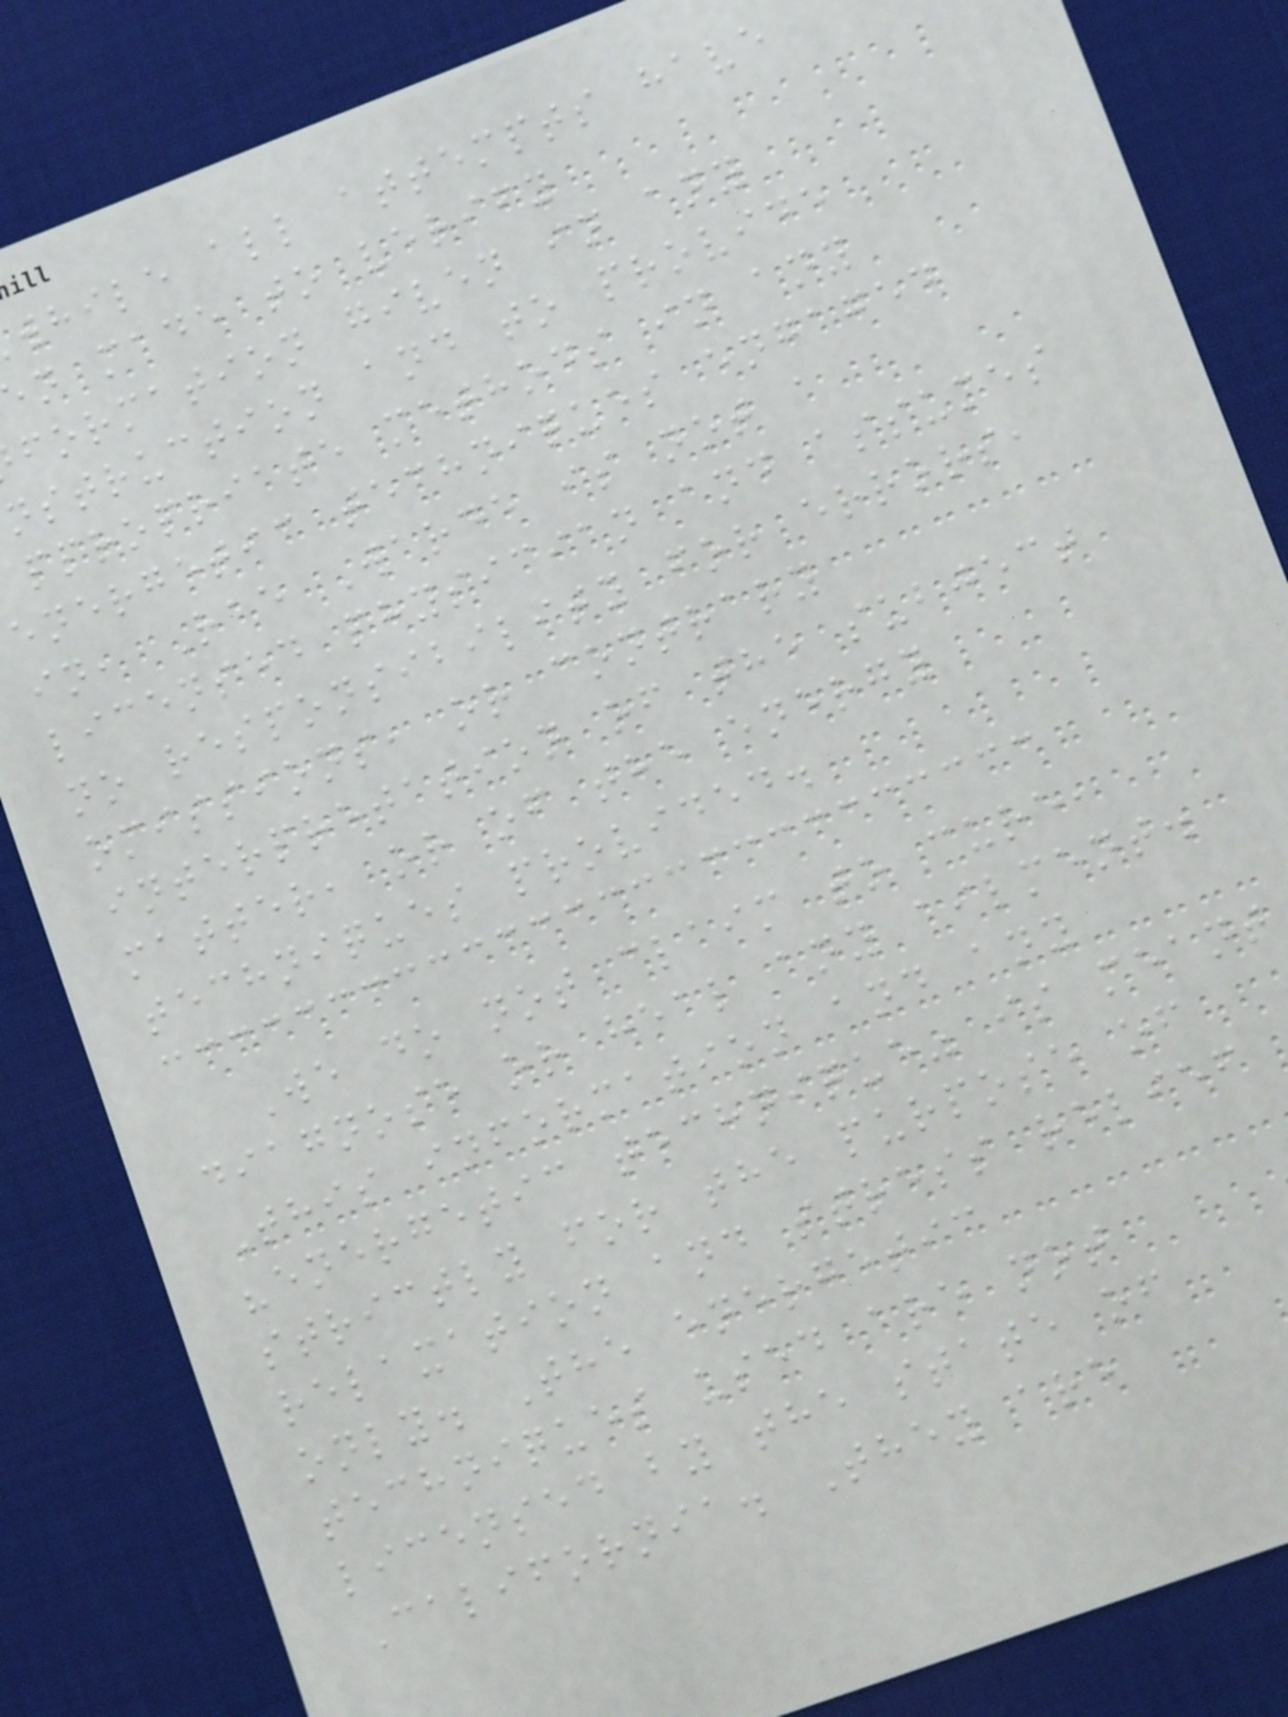while all attempts have
n made to verify
formation given in any
nstruction and to provide
ppropriate methods in any
energetic techniques engaged
in, Rae Warde is not a
licensed physician and assumes
no responsibility for errors,
omissions, or contrary
interpretation of the subject
matter, or of the energy
techniques provided.
We do not claim to cure,
diagnose or heal any ailment.
This information and any
"energetic technique" is meant
strictly for the purpose of
relaxation and stress relief
only. The energetic
techniques used are not
licensed by the state of
California. They are
